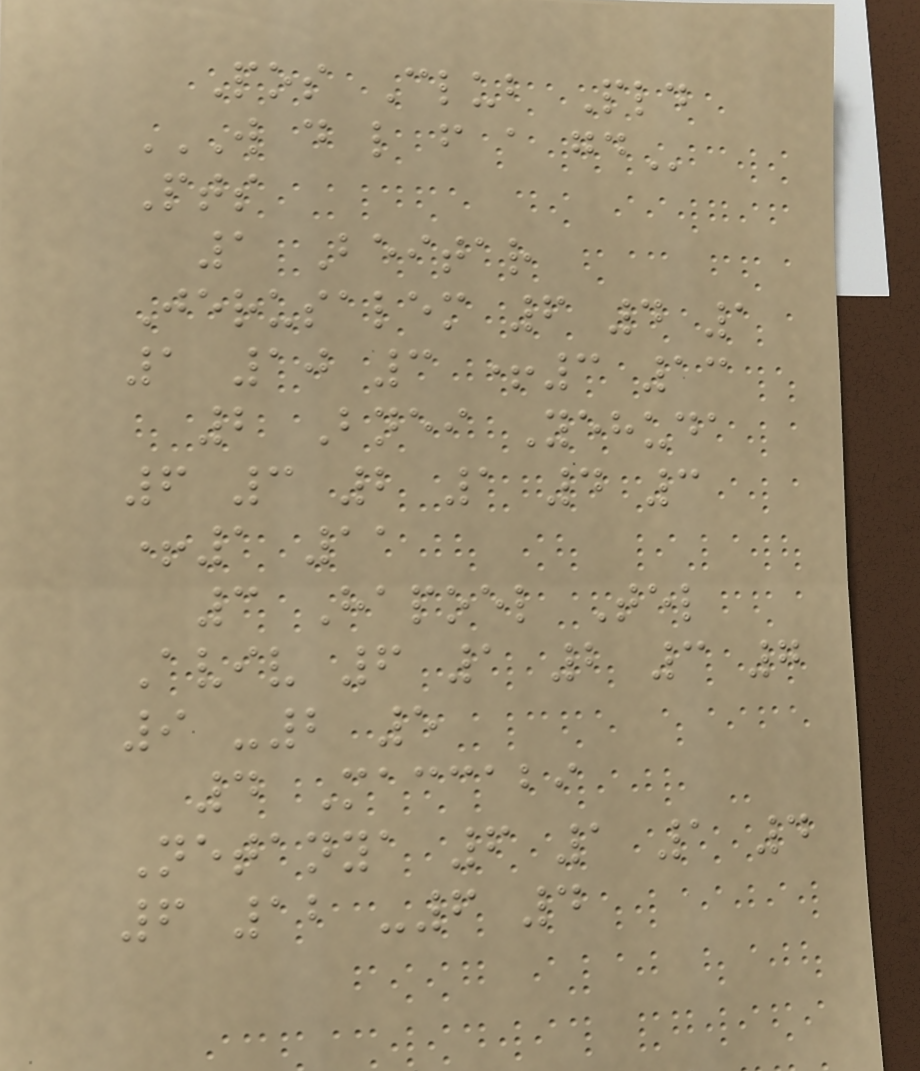Pos Club Pld
W D L F A GD
Pts
1 Beitar
Jerusalem 6 4 1
1 10 3 +3 13
2 Bnei Yehuda
6 3 2 1 4 3
+1 11
3 Hapoel Tel
Aviv 6 1 2 3 7
9 -2 5
4 Maccabi
Netanya 6 1 1 4
6 12 -6 4
